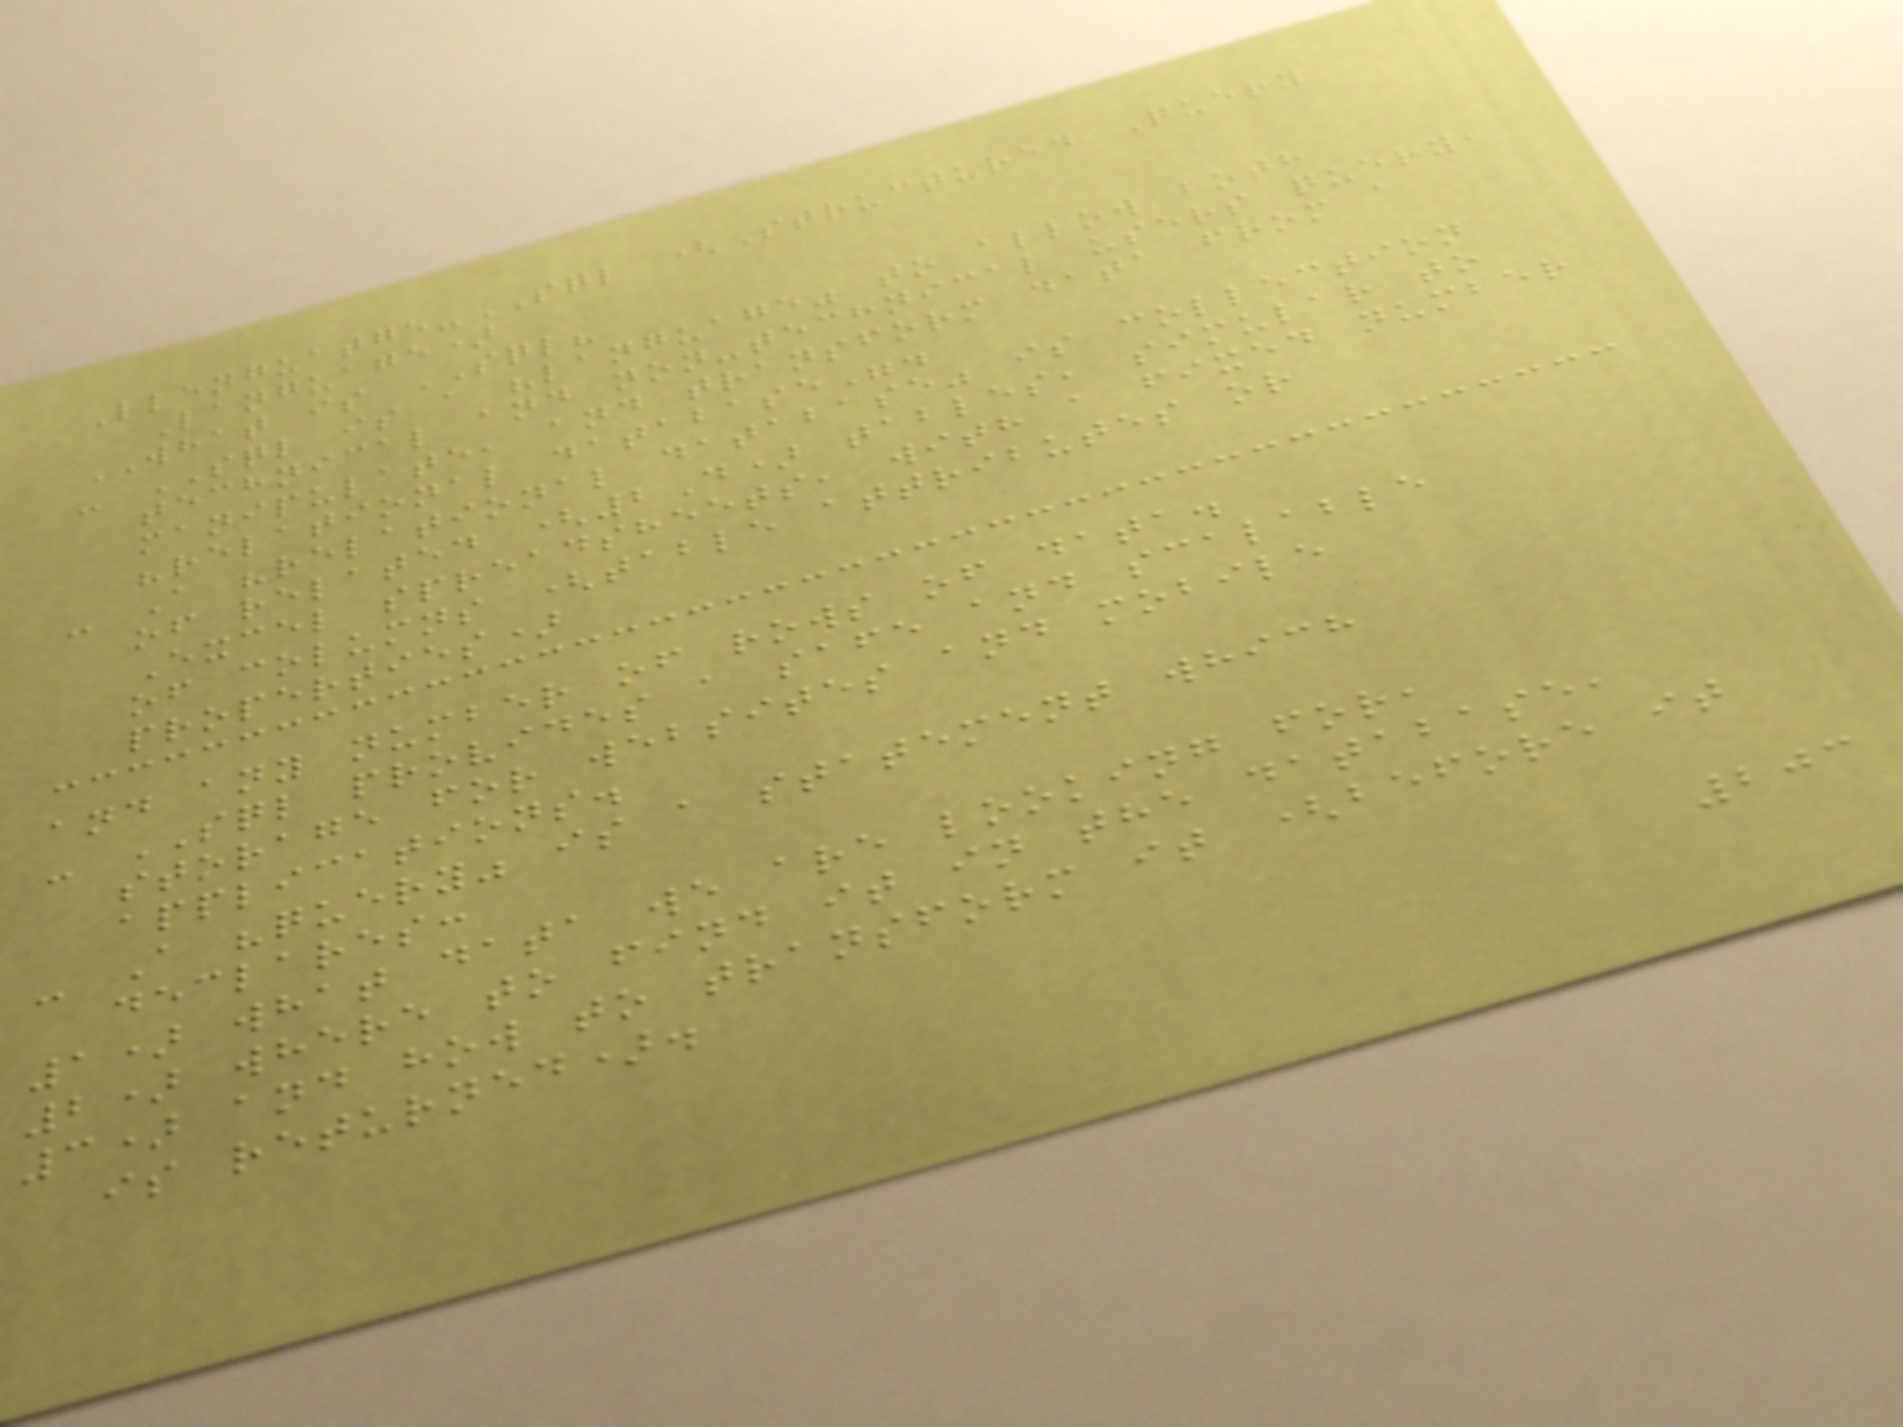Llenguatge-SQL (Structured Query
Language)
WHAT is SQL?
- SQL is a "language" to allow both
technical and non-technical users query,
manipulate, and transform data from a
"relational database".
- A "relational database" is collection
of related (2D) tables, simular to
Excel spreadsheets, with a fixed number
of columns (table attributes or
properties)
and any number of rows of data.
- SQL provides a safe and scalable
storage for websites and mobile
applications.
- A "query" is a statement which
declares:
1) what data we are looking for,
2) where to find it in the database,
3) and how to transform it (before it
is returned).
203
